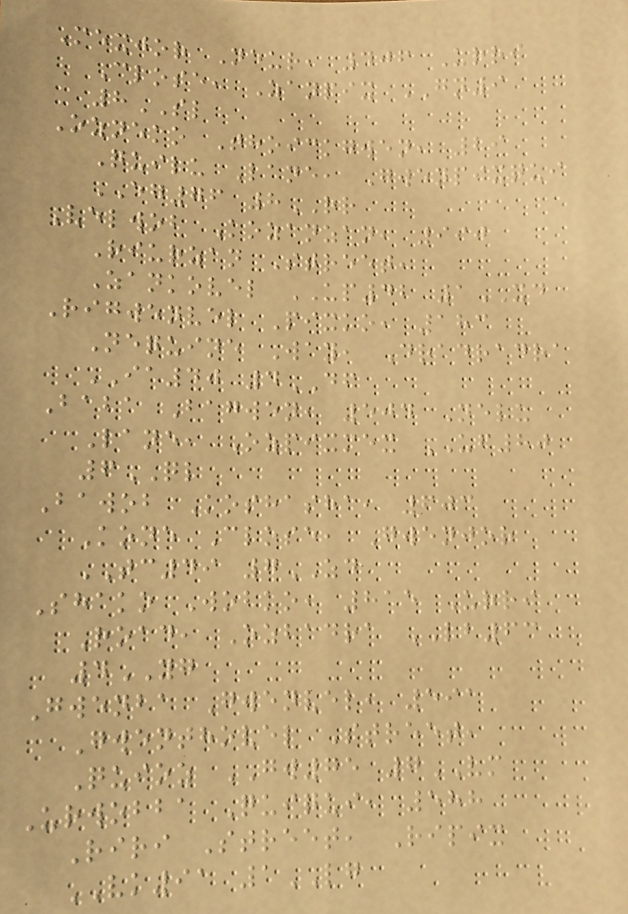Mexjor Neur, 406 Urri
Close, Zanpix GN9
8SL
Ozneko Thoickgwen, 29
Quilu Lane, Gwenpixqui
EG76 8RR
Velwob Kozanzan, 990
Riurzan Street,
Zankovel UP42 1XD
Rigwenvel Pixko, 183
Nequine Way, Dradradra
IA40 4DF
Baba Bagwen, 504 Nelu
Lane, Ozpixmex UF80
6QL
Bawob Koshasha, 603
Kone Close, Gwenjor
TC49 7ZD
Shako Wobko, 815 Urri
Road, Ozbadra LB63
4YG
Gwenba Gwenvel, 591
Gwenthovel Street,
Quioz GW75 7VM
Urwobba Quiqui, 588
Riri Street, Ripix
VK91 1LG
